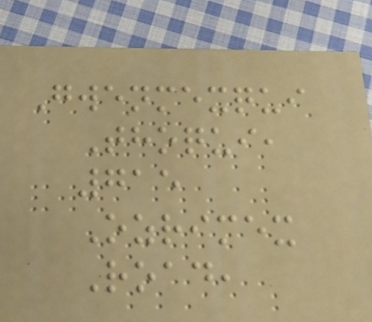Gwenmexqui
Thoqui,
715
Ozrimex
Road,
